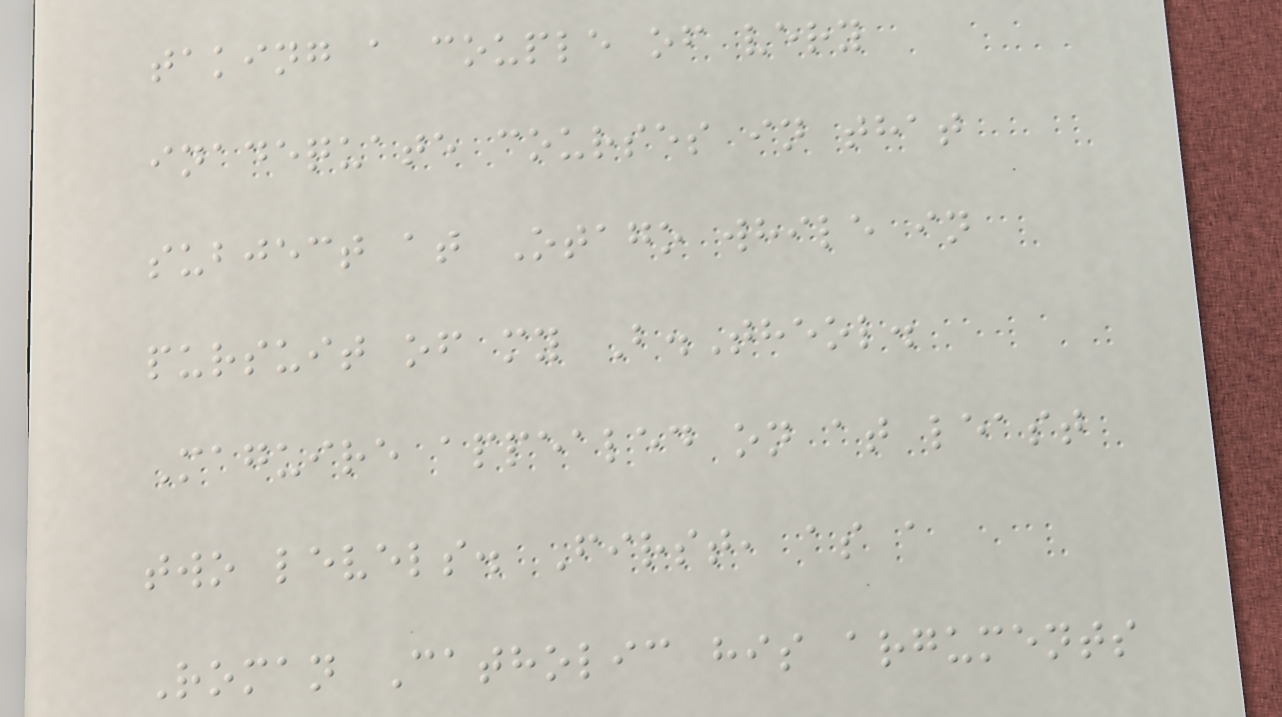taking a couple of very
inadequate courses in that
subject at Otago while in
pursuit of my B.Theol.
Maguire appealed on at least
two levels. First, as a
Roman Catholic his arguments
